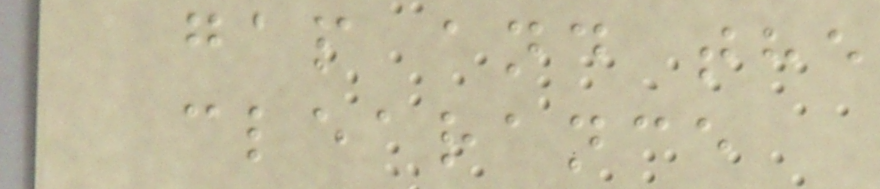gap and the
clearance
